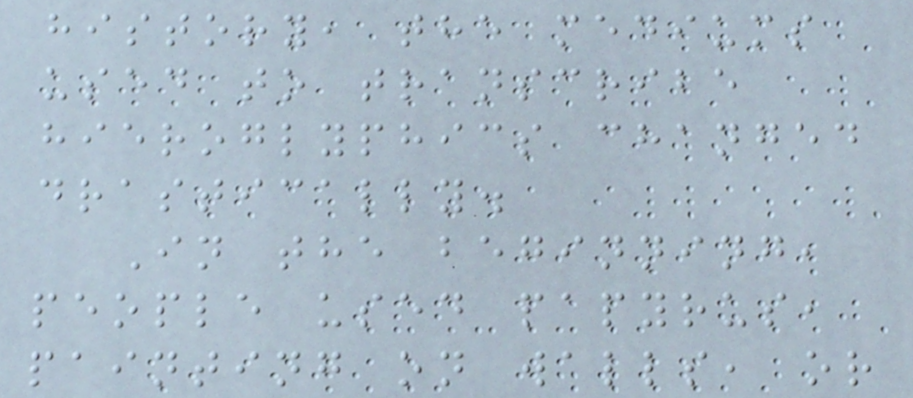history, the mediums
used to transcribe
hieroglyphics changed
drastically.
In the beginning,
people used papyrus,
painting on walls, or
